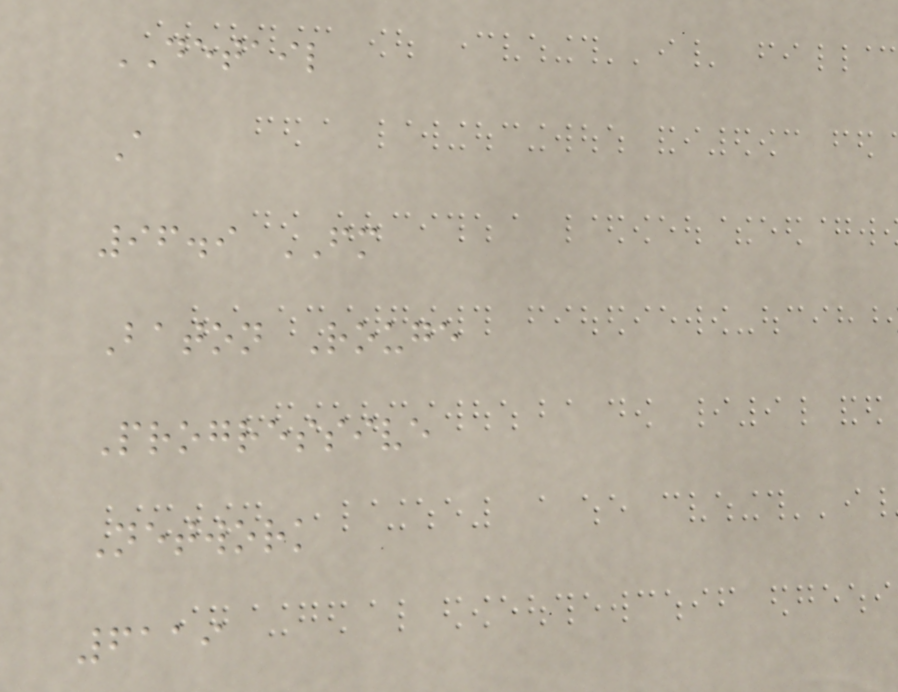DETAIL
A
96.9 FM
Baton Rouge
Progressive
Network
6119
